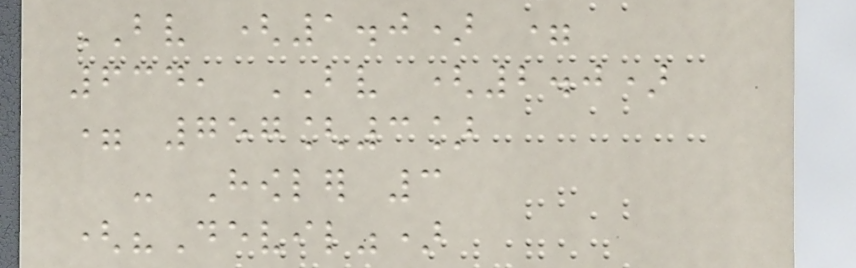BV (1.0) =
634, BV (2.0)
= 757[3]
- Howler 3
("Devil")
